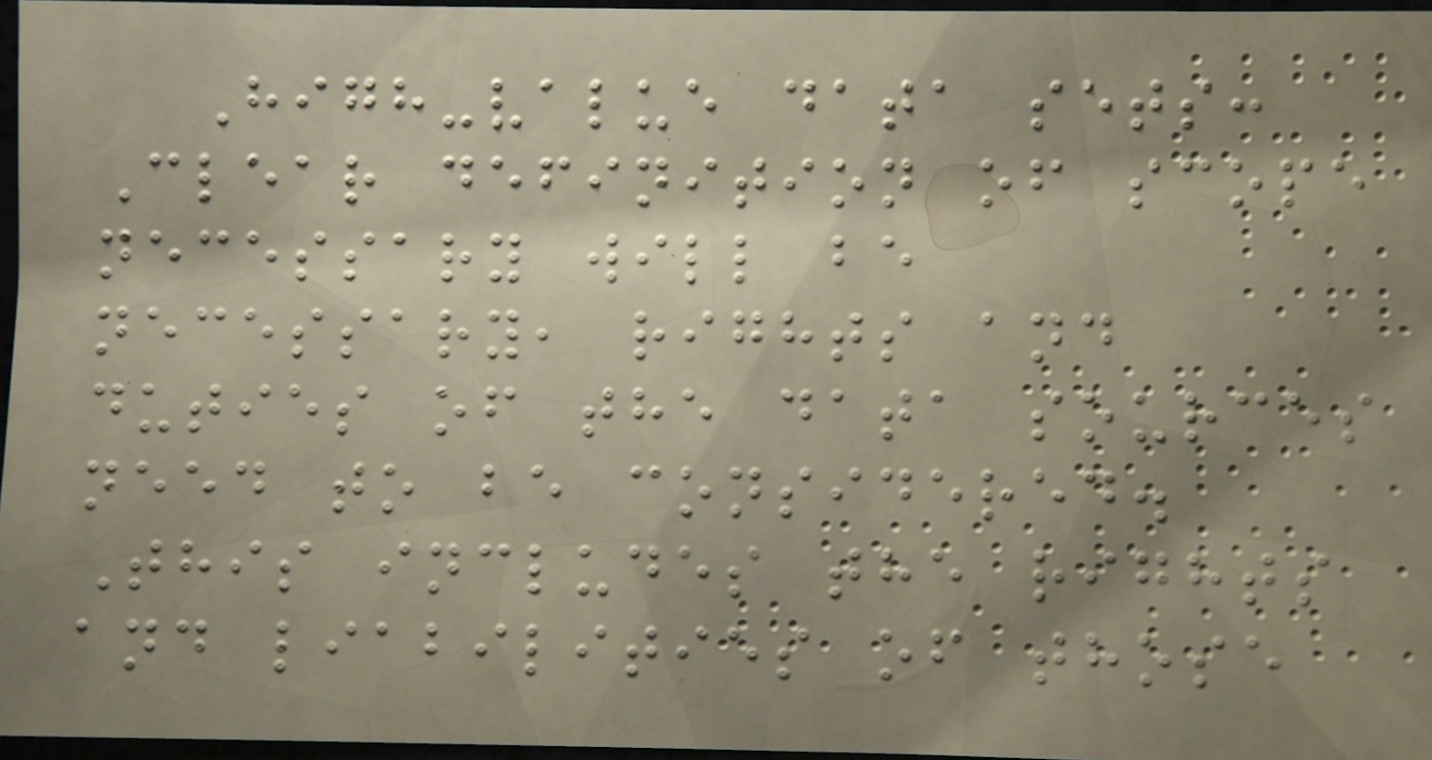High-value data sets:
Clear definition of scope
necessary will be
necessary, rights and
duties of the data sources
need to be considered.
This includes the rights
and liabilities of those
